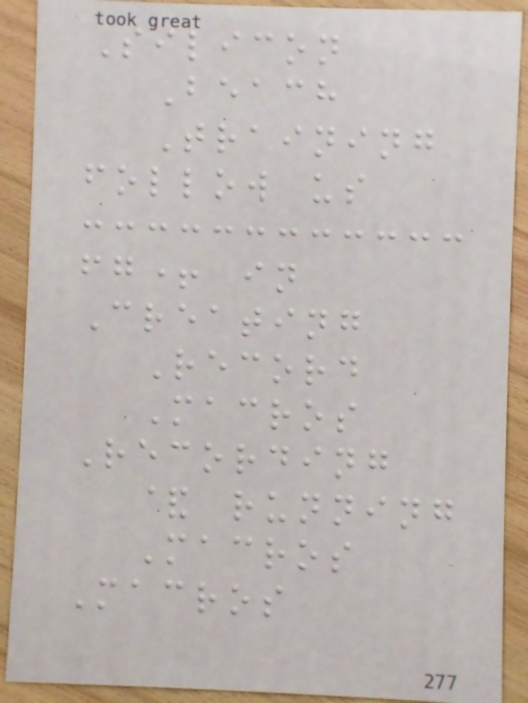Silicon
Beach
Training
follow us
fg+ in
Creating
Record
Macros
Recording
& running
Macros
Macros
